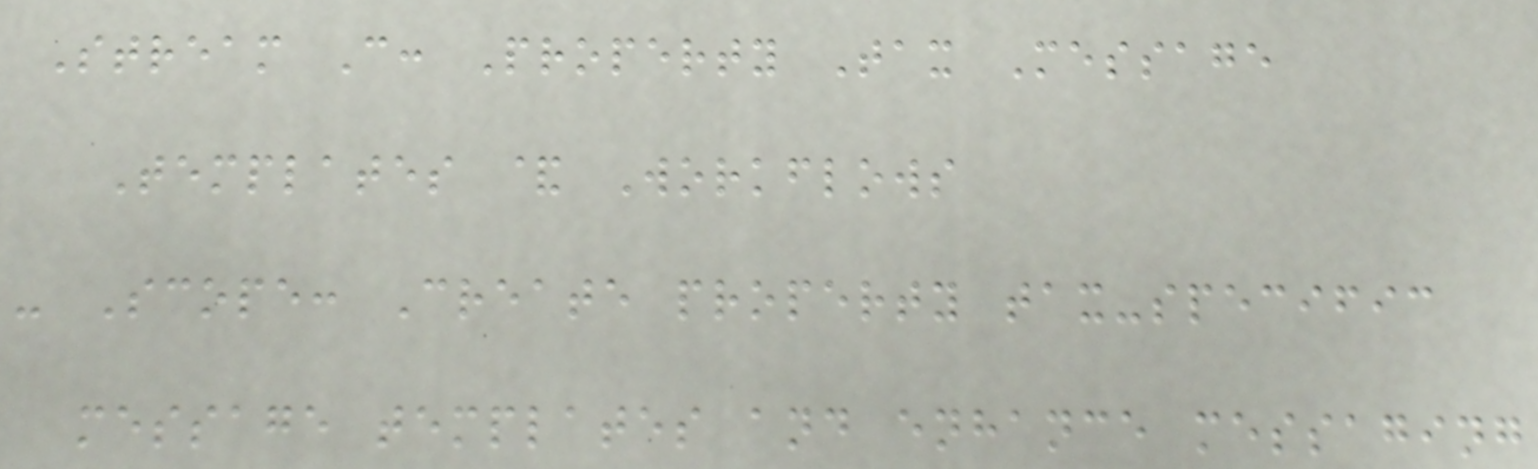Stream C: Property Tax Message
Templates & Workflows
- Scope: Create property tax-specific
message templates and enhance messaging
